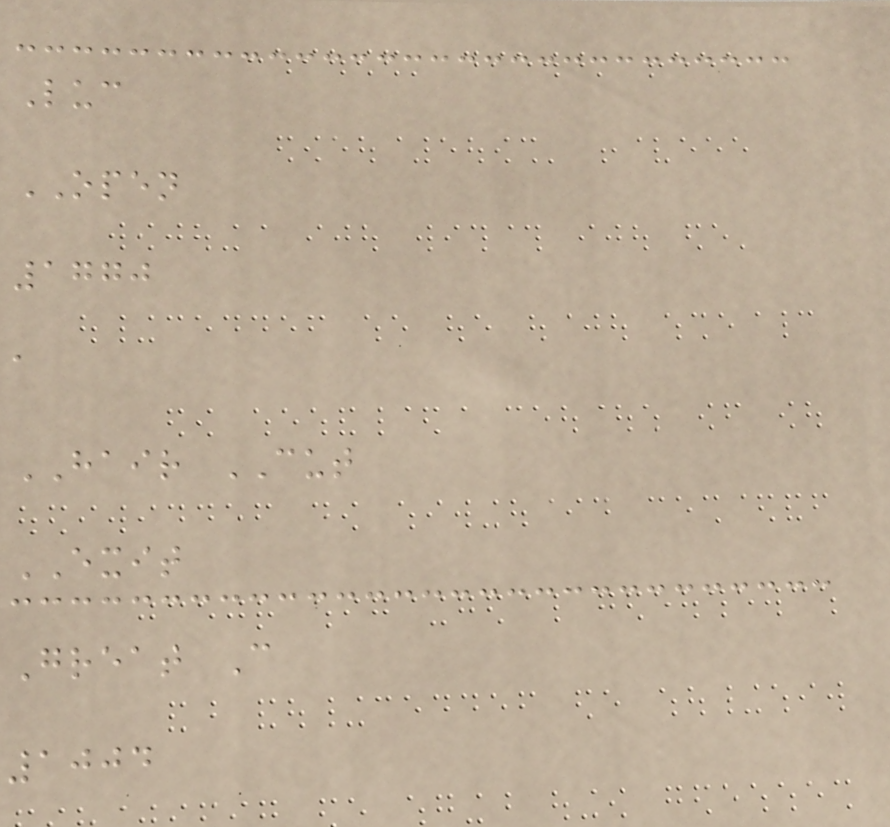Luc
OPEN
1770
a
HAIR CUT
EXIT
Great C
1004
